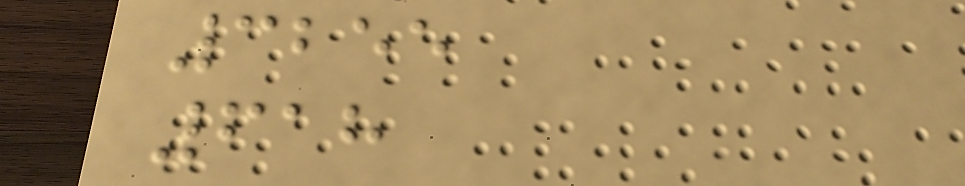3255
618
